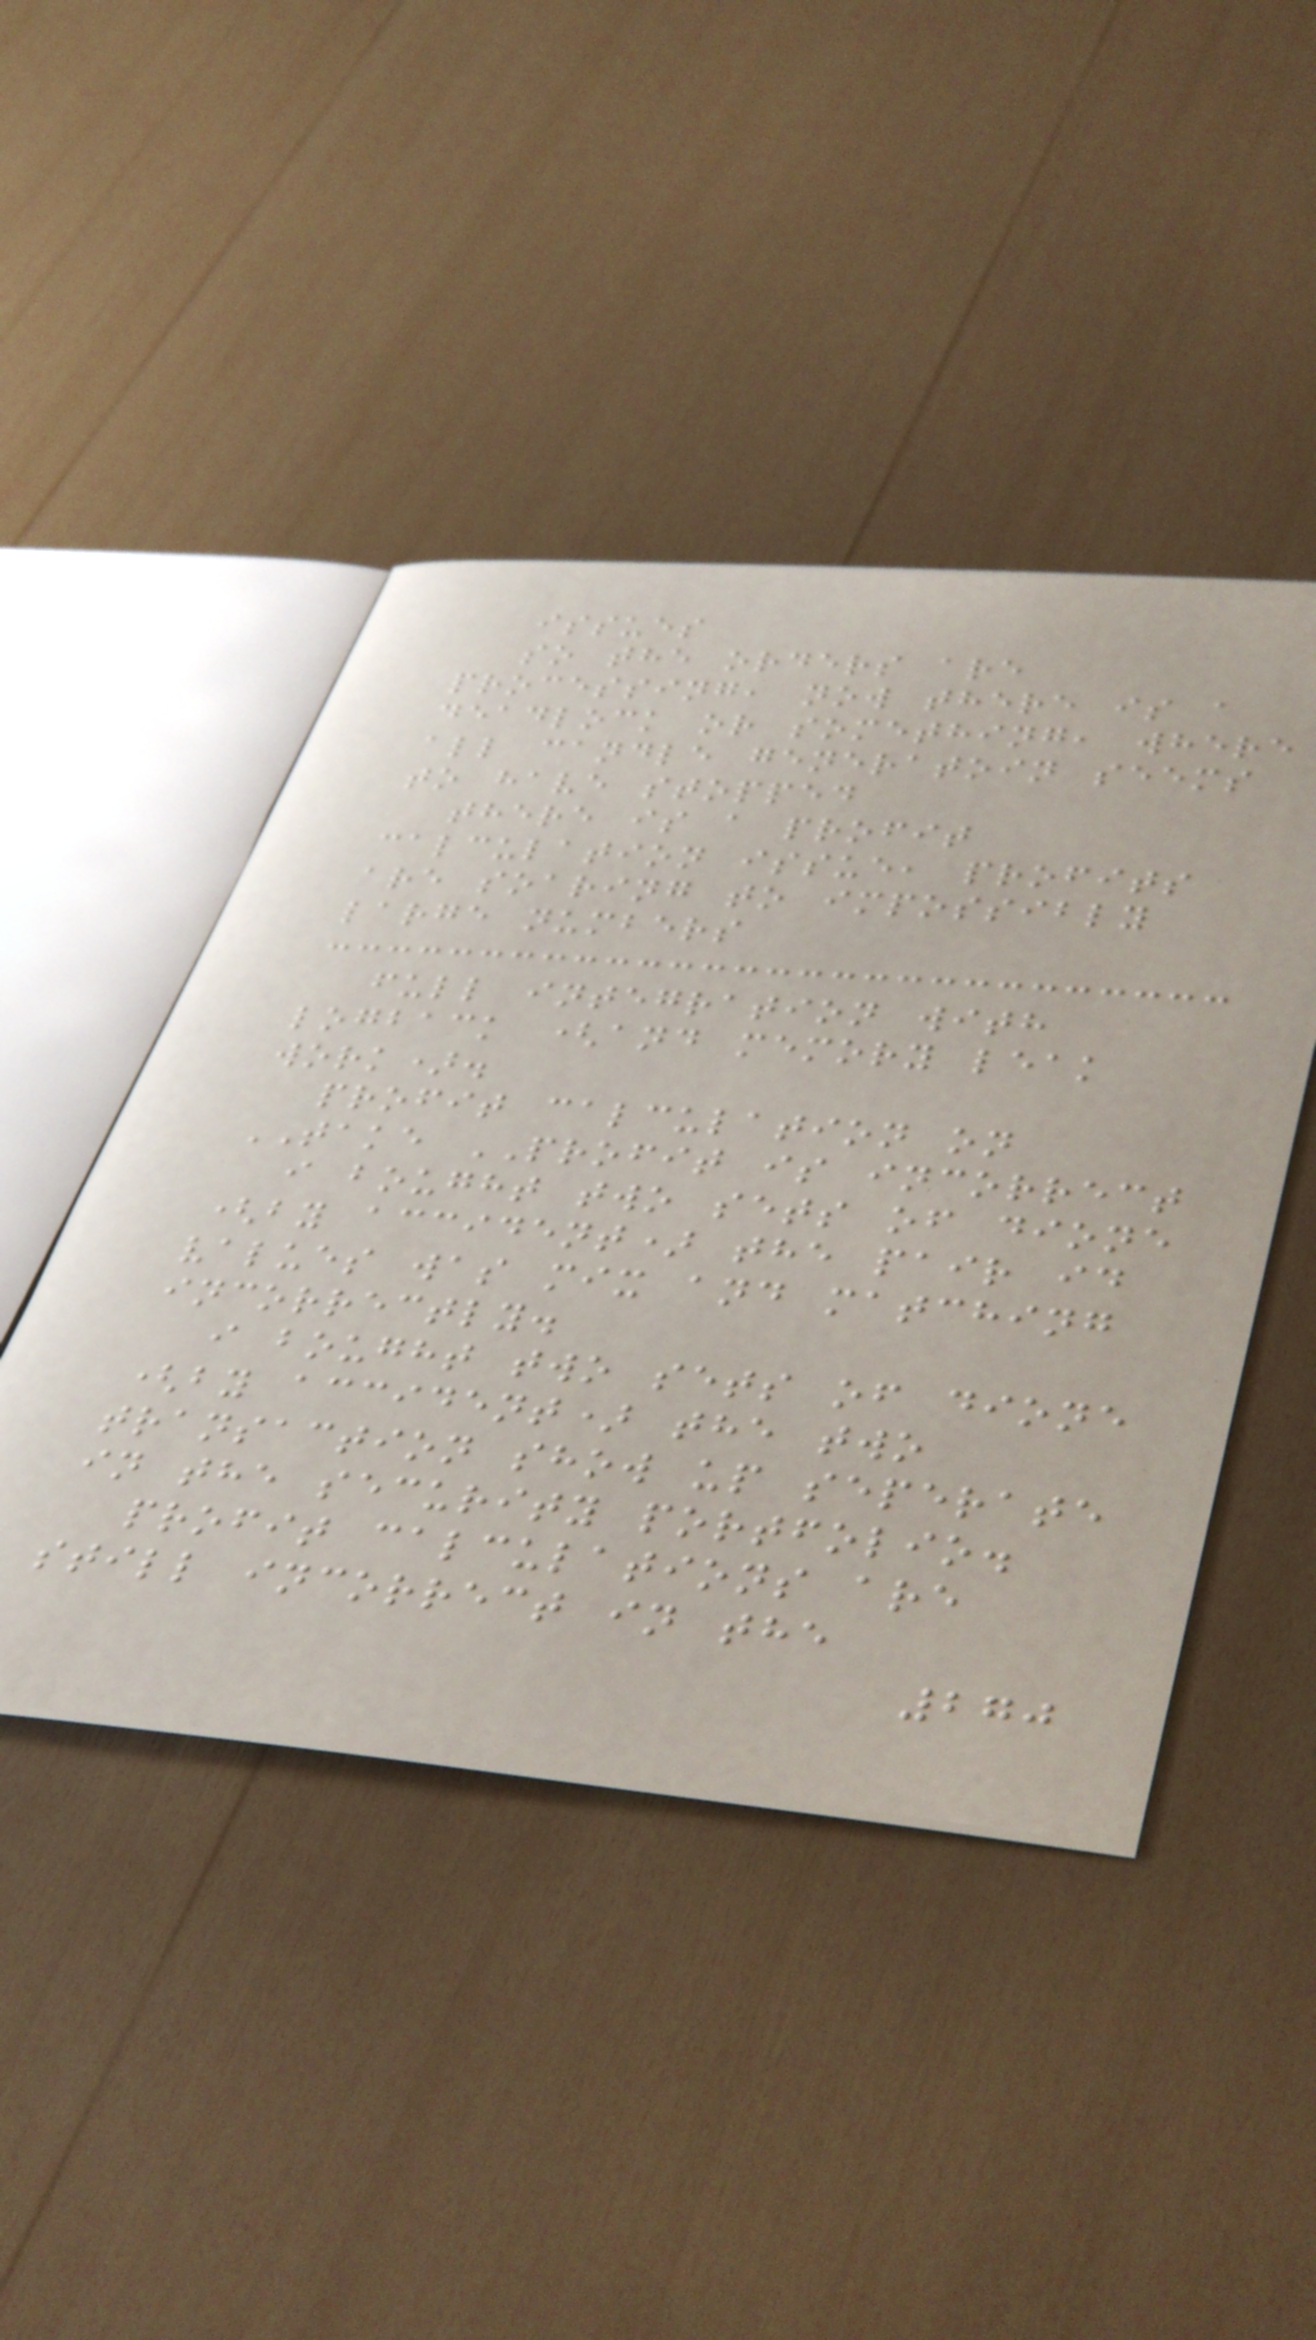issues
so the orders are
processing, now there is a
deadlock or something, where
all candle generatoin seems
to have stopped
there is a profit
calculation issue, profits
are soaring to impossibly
large numbers
full integration with
logback (and memory leak
work).
profit calculation on
TAKE PROFIT is incorrect
i bought two sets of dione
(by accident) the pair id
values was mix and matching
incorrectly.
i bought two sets of dione
(by accident) the two
transaction show up seperate
in the security portfolio.
profit calculations are
still incorrect in the
270
